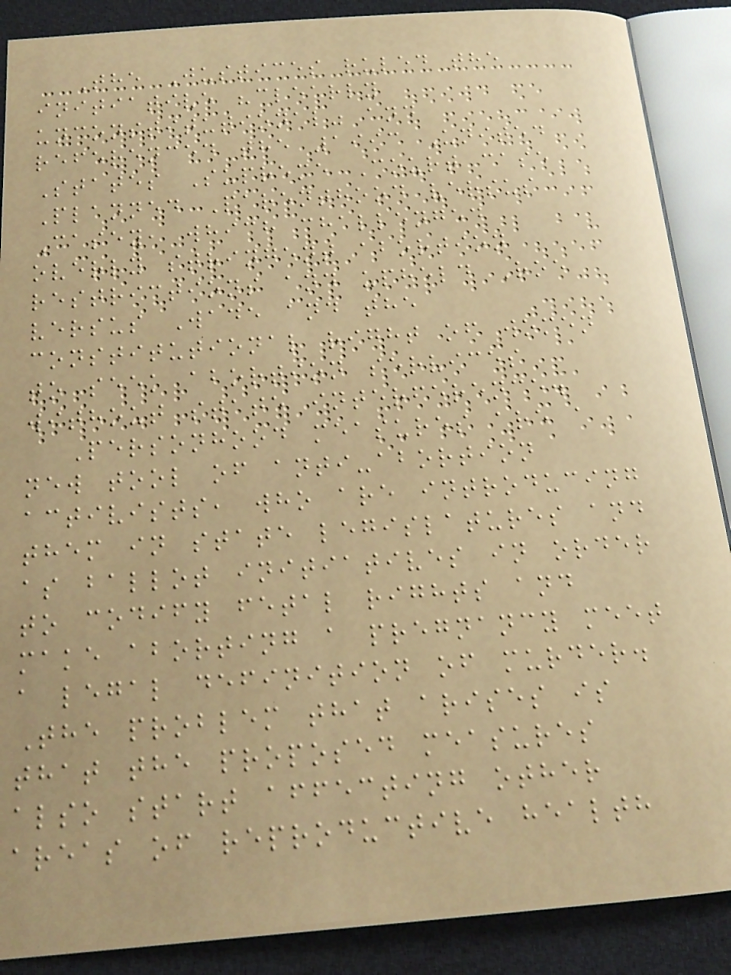The Justices ruled the
initiative "clearly
unconstitutional" and
referenced the 1993 United
States Supreme Court case
Planned Parenthood versus
Casey, which challenged
overly stringent abortion
restrictions and upheld Roe
versus Wade and the
constitutional right of women
to seek abortion services
without state interference.
Personhood measures are a
new tool of anti-abortion
activists, who are introducing
them in state legislatures and
as ballot initiatives in order
to codify fetal rights and
make aborting a pregnancy meet
a legal definition of murder.
The problem that arises is
that the proposed measures
also start affecting other
areas of reproductive health
